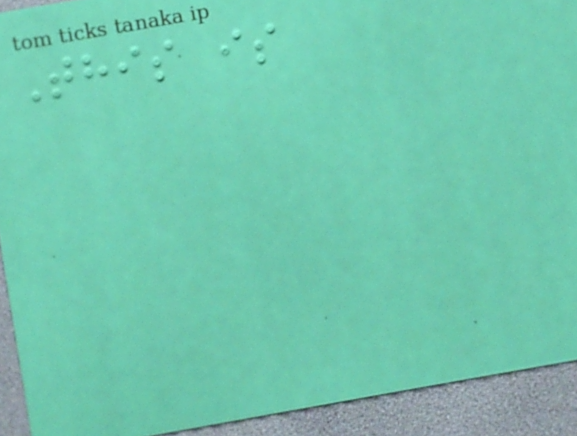This is
